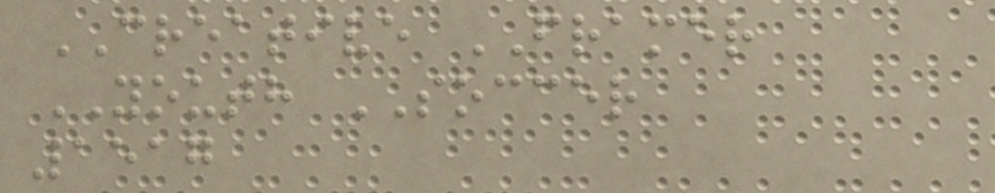CREATIVE FRAMER
YOUTH SOCCER
1517
